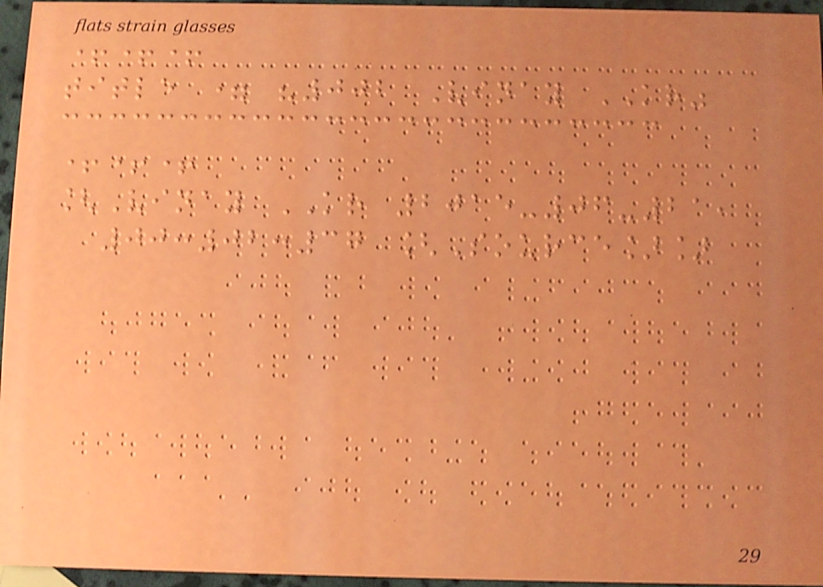+++
title = "002 Vinay KR"
+++
[Vinay KR 2015-06-21,
00:02:37 [Source]]
